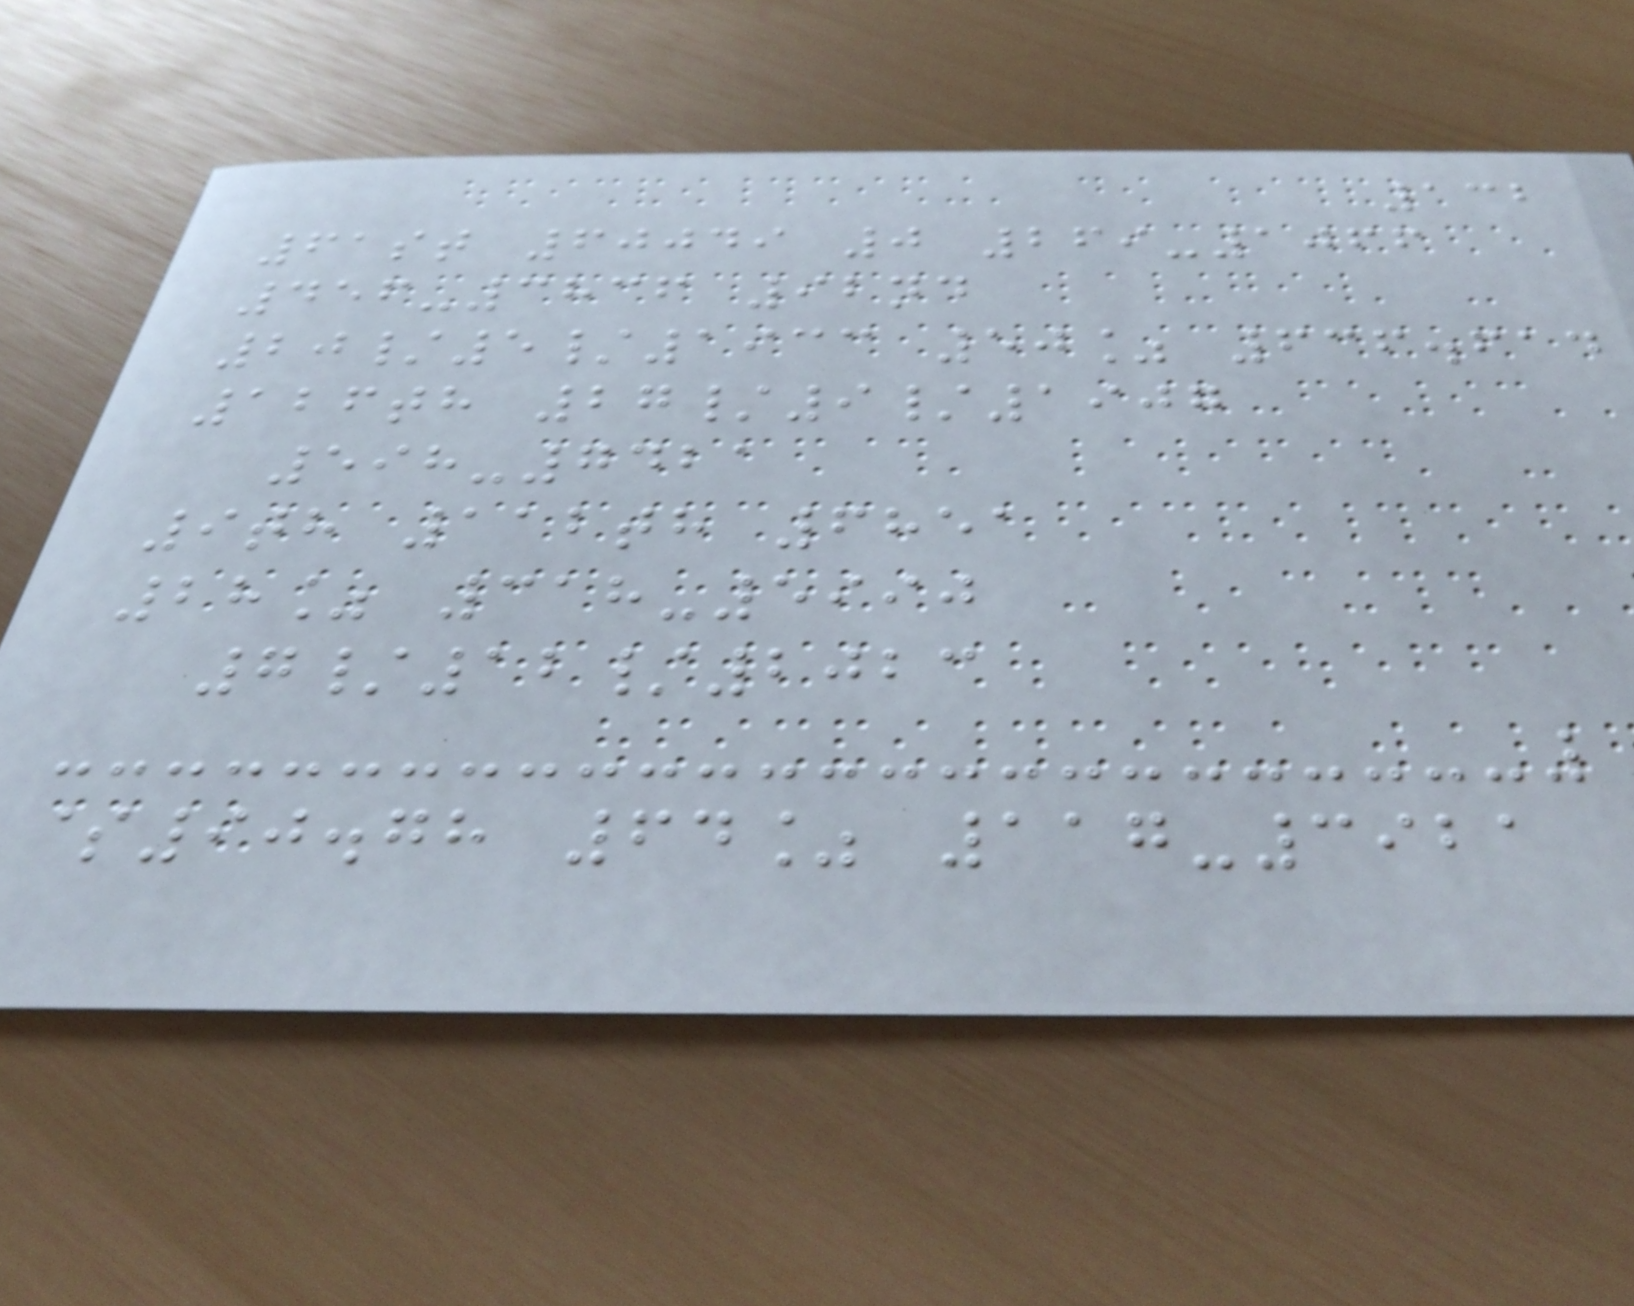132
61st 60049 0 269-1066
456-3836 92nd
20/5/1933 50% 636.614
126th 27/9/1907
598-7421
9th 112th 6851
28% 318-5990
7/12/2023
$90.78 64% 117-3921
